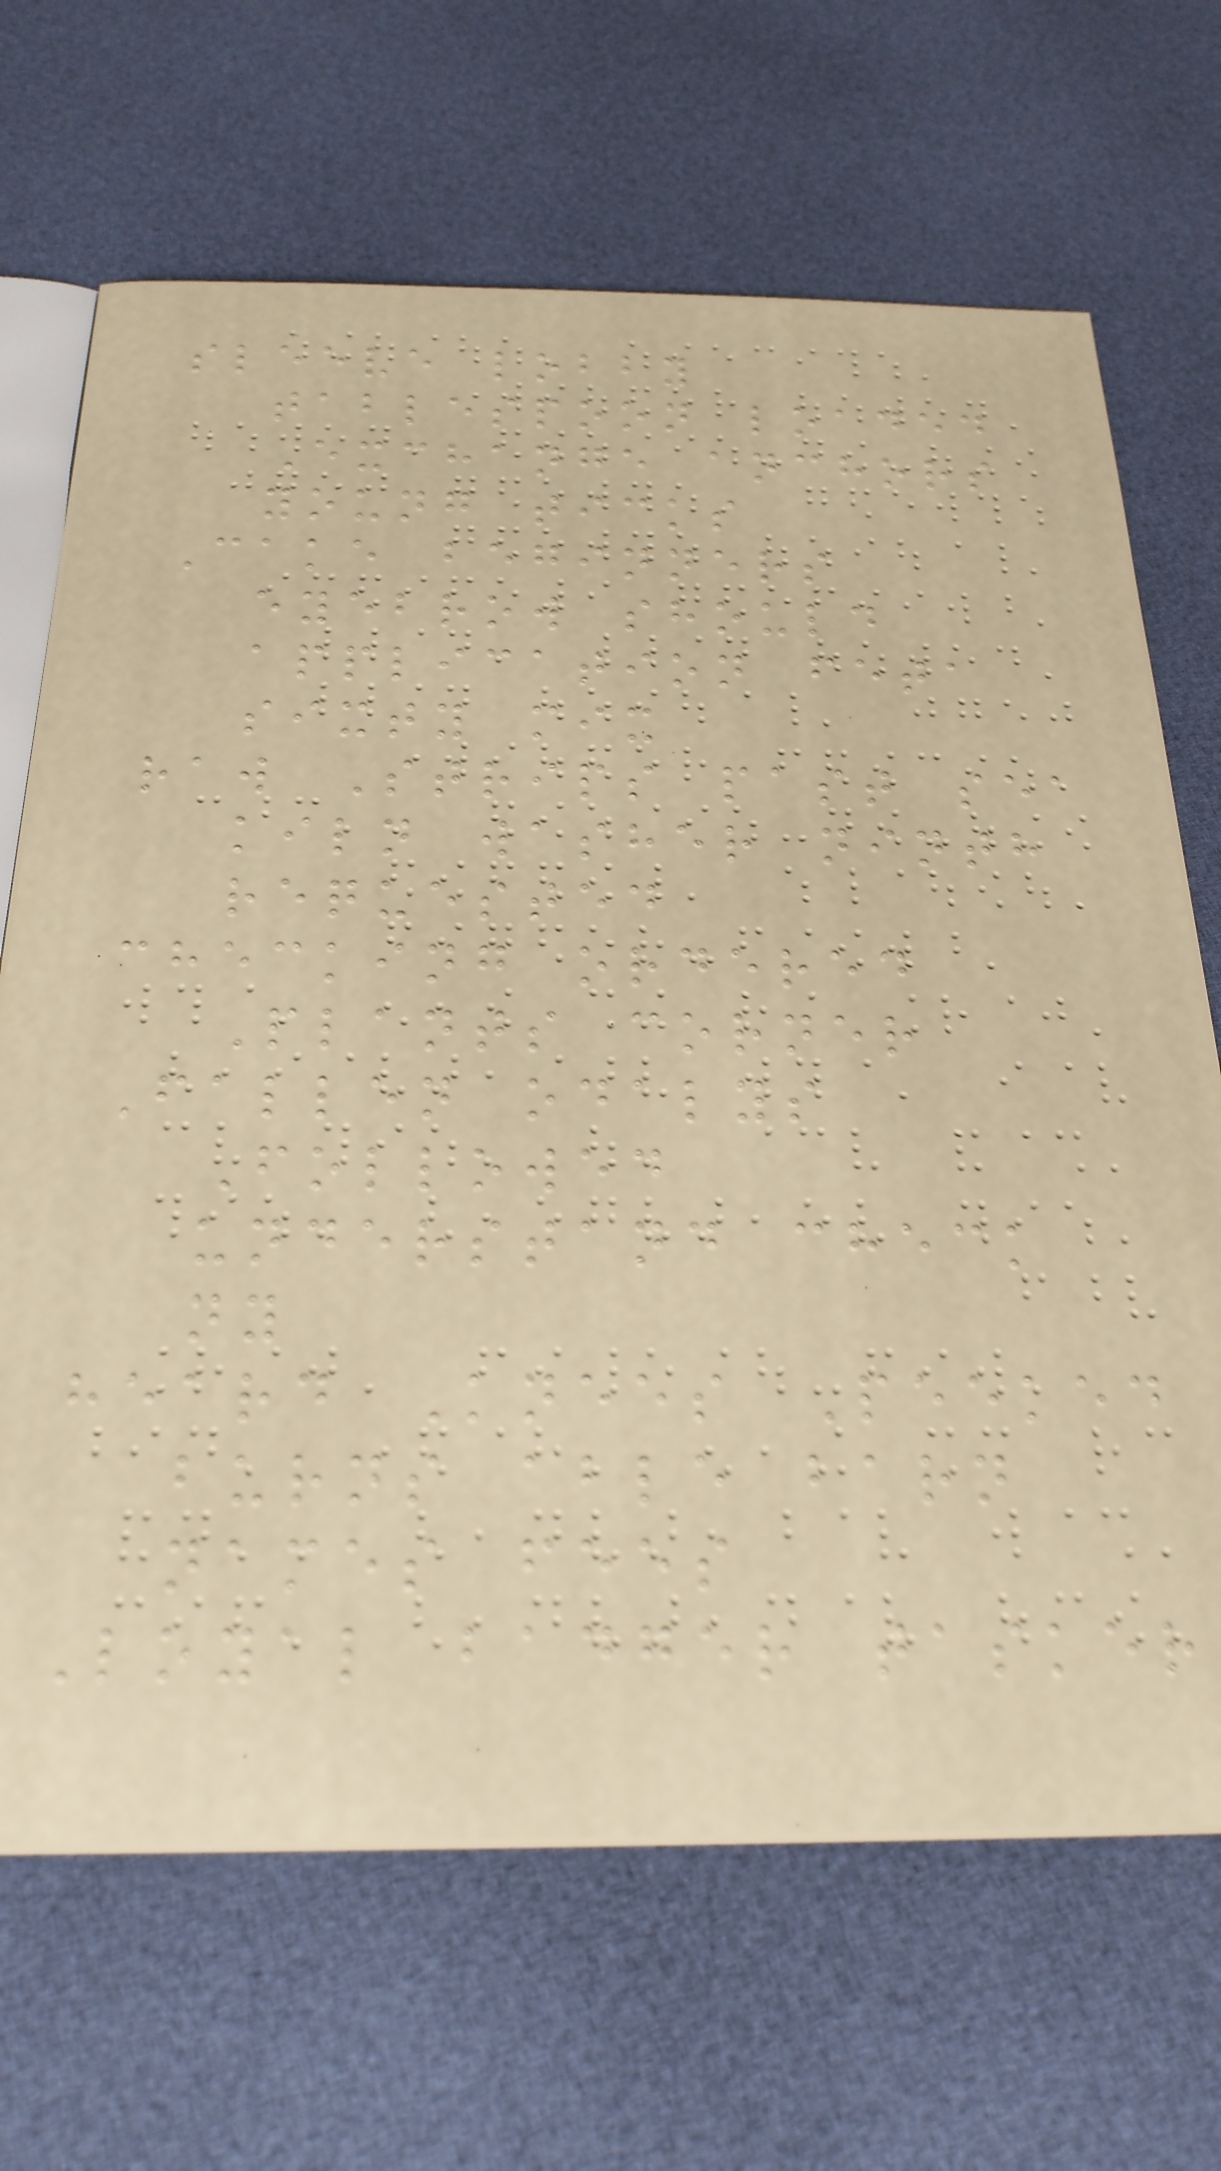sleeve lobby
tablespoon loaded
Exchange anchors
young ticks
Cake beginners
eyebrow should
application feta
sixty mix
raw Strips past sea
kiln washer ninth
requested
checking ordered
Plants corner
Fallen odalys
Followed
understand check
ny
heard Knees Peeked
burns able barn
names fees
Loyal badger tasker
